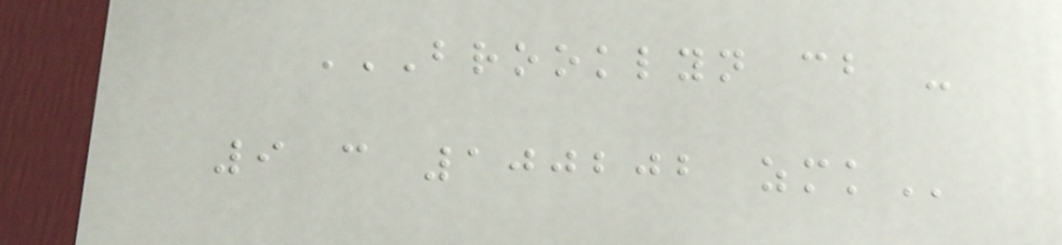BROOKLYN CB -
9 C 100202 ZMK
